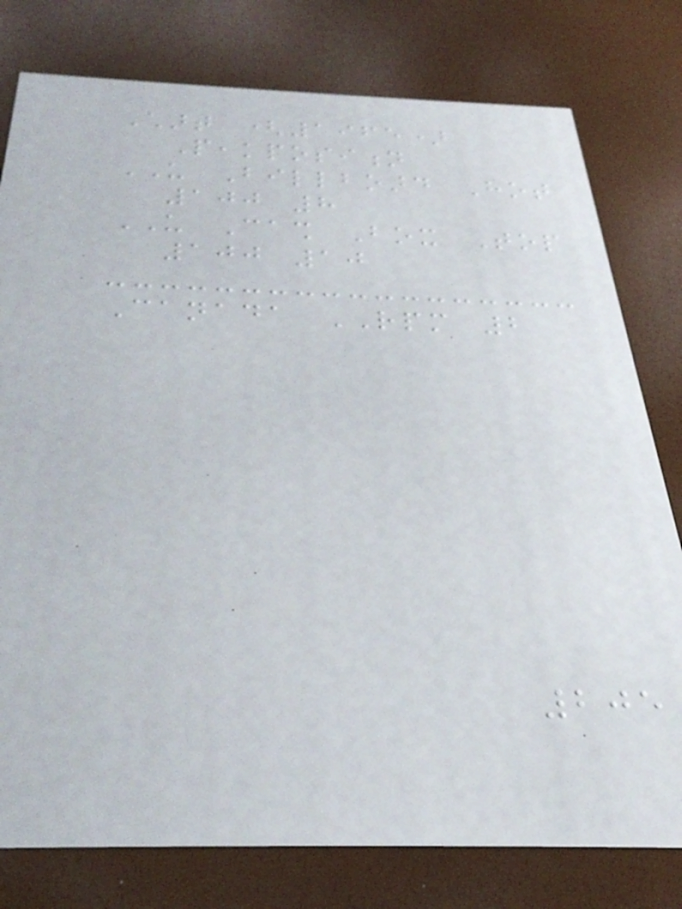Chart (1965)
Peakposition
US Billboard Hot
100 8
US Cash Box Top
100 10
Canada RPM 2
205
